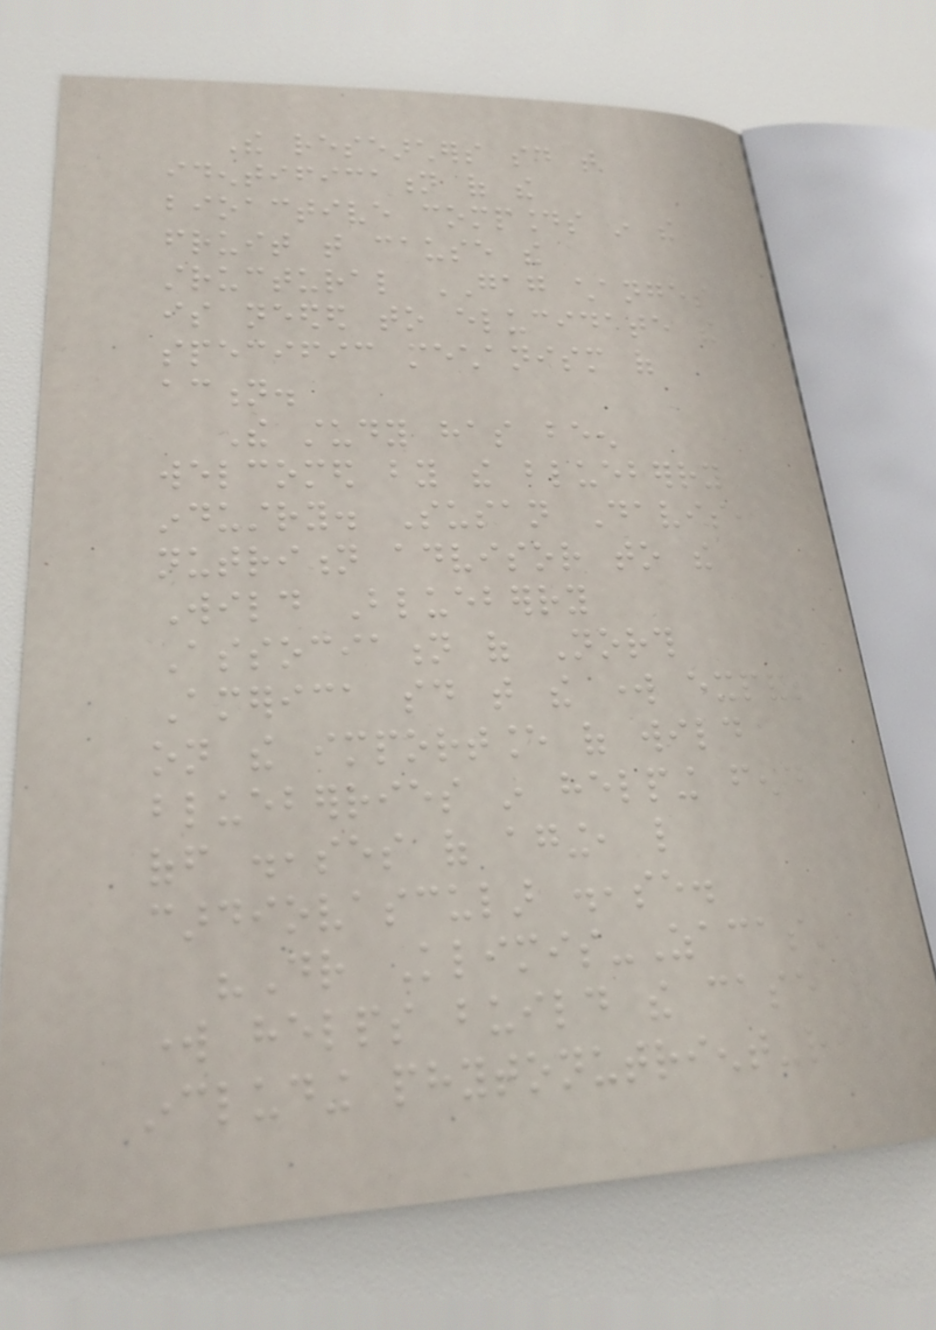The researchers said that
identification of the
bioactive compounds in the
fruit that cause the
structural GAG changes
is needed to elucidate the
specific mechanism of
action.
The study has been
welcomed by the blueberry
industry. Susan Davis,
nutrition advisor to the
Wild Blueberry
Association of North
America said that the work expands
on the importance of wild
blueberries in helping fend
off diseases of aging, like
cardiovascular disease.
"Dr Klimis-Zacas'
work helps build the case for
including phytonutrient-rich
